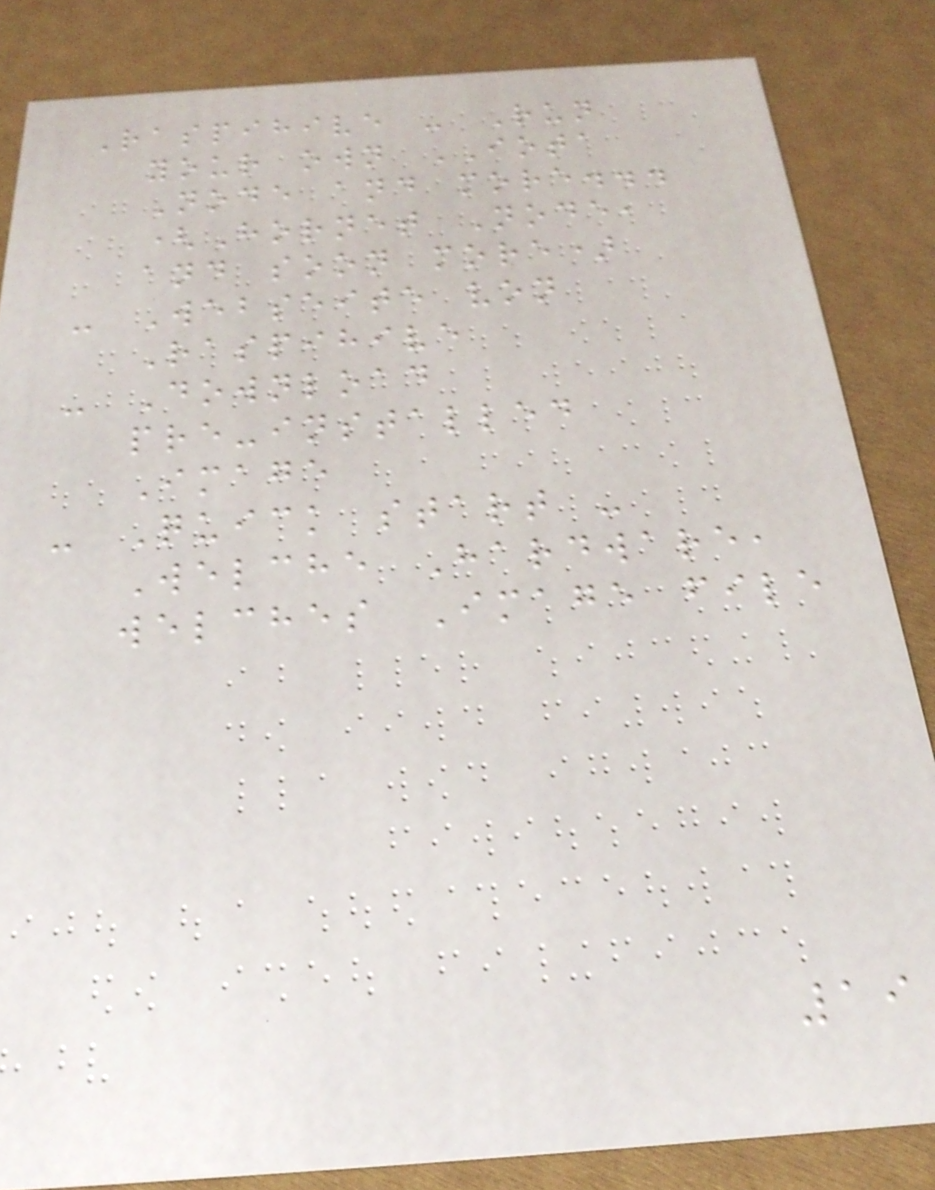Raspihive - Run
your own IOTA
Node and more...
(Hornet Node,
and soon more)
- Webseite von
Raspihive
- Download
pre-installed
Image
- Quick start -
Welche Hardware,
welches Image file
19
